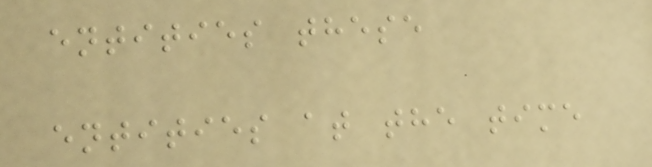entities these
entities at the time
